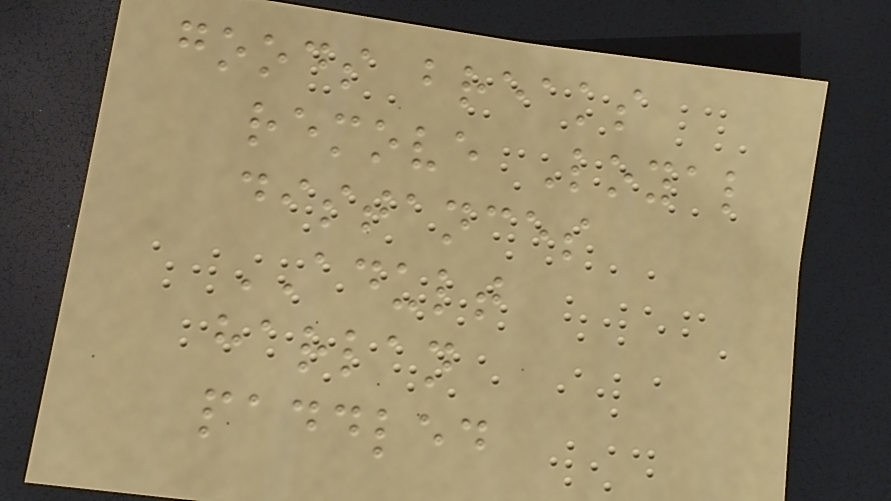goods breaks
remove Loyal
distances
ADULT
harlan
paddled
